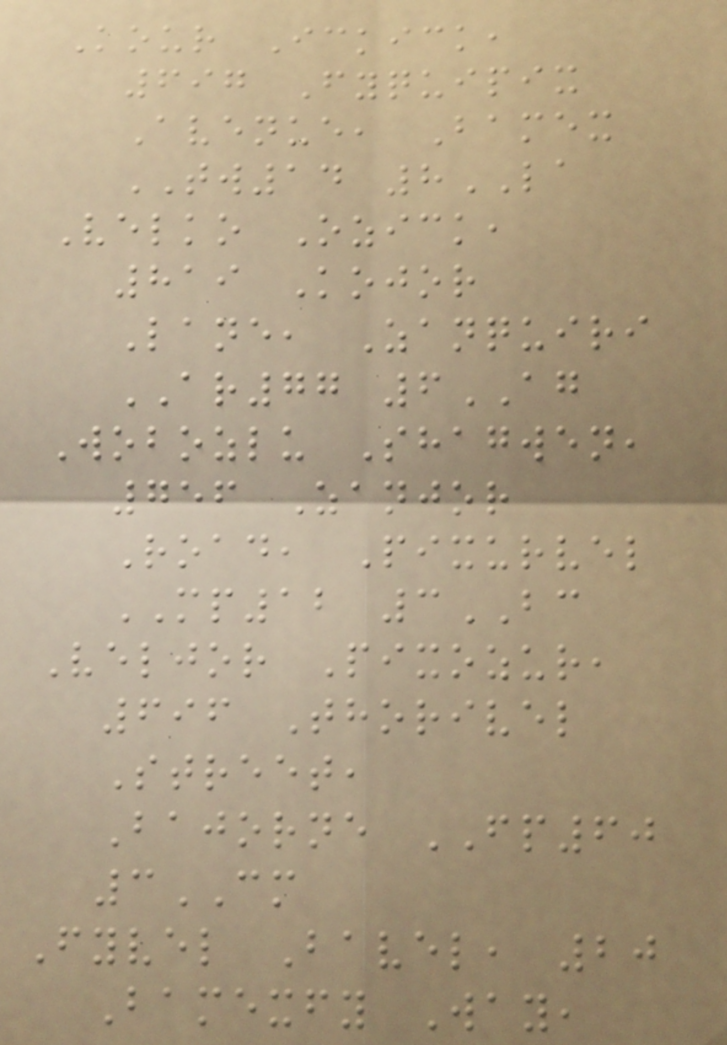Kour Ickick,
697 Fyquipix
Avenue, Bamex
TW14 8LA
Velko Ozick,
819 Kojor
Lane, Zanquiri
AR77 6AG
Wobozlu Shagwen,
756 Zanjor
Road, Pixurvel
MP12 3BC
Veljor Pixozur,
696 Thorivel
Street,
Bajorne FP60
3CM
Fyvel Bavel, 20
Bamexfy Way,
